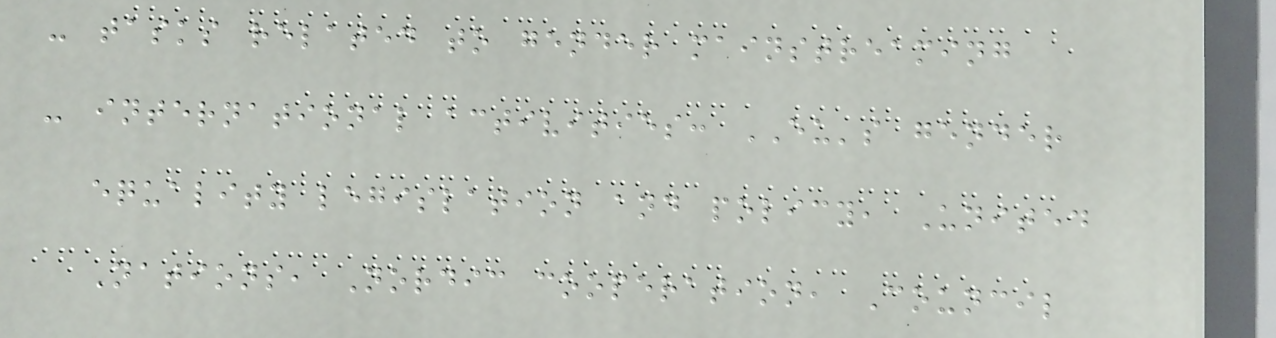- tasks related to gender mainstreaming
- international activities: EU's gender
equality legislation and policy, United
Nations, Nordic cooperation, Council
